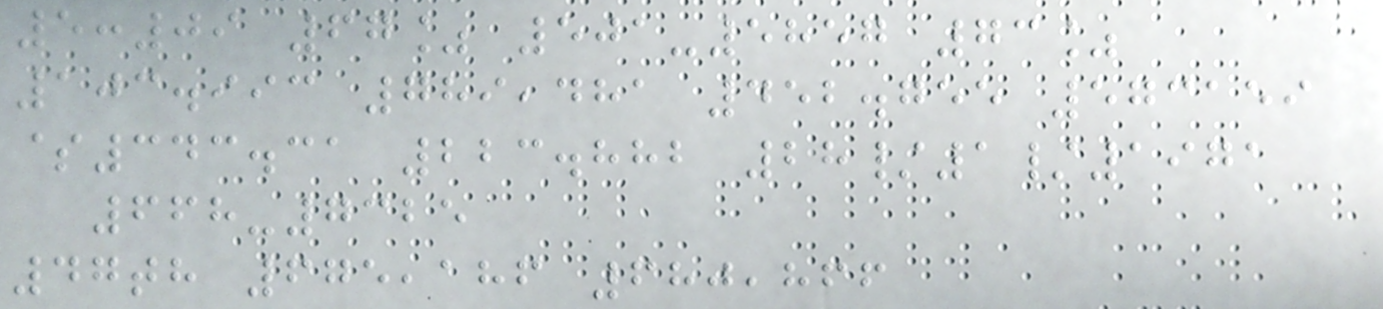5:09 67% 501-5857 73%
103.993 789,481 452.755 573159
$343.31 223.882 28/1/1971
668-7325
47th 675,186 680,866
